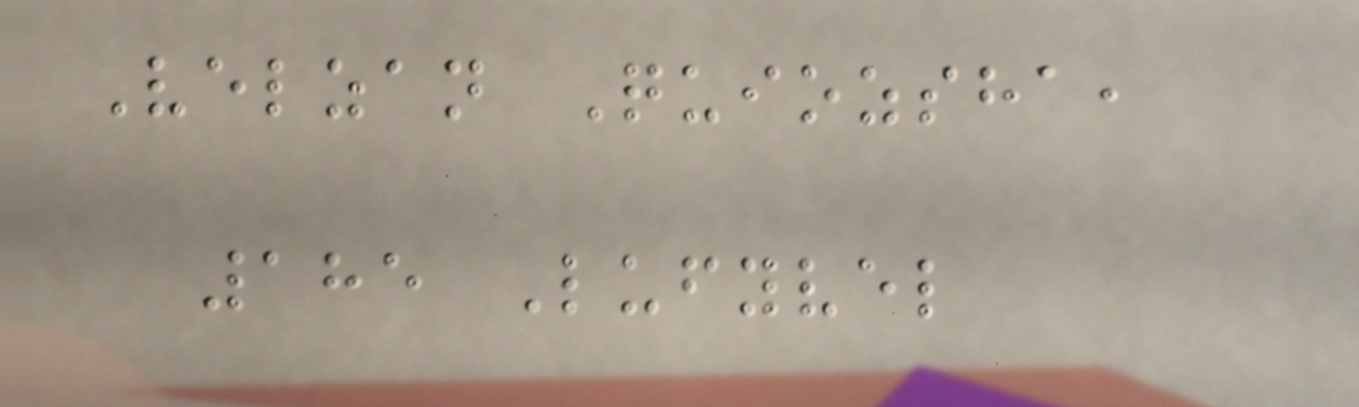Velzan Quiozsha,
185 Lufyvel
